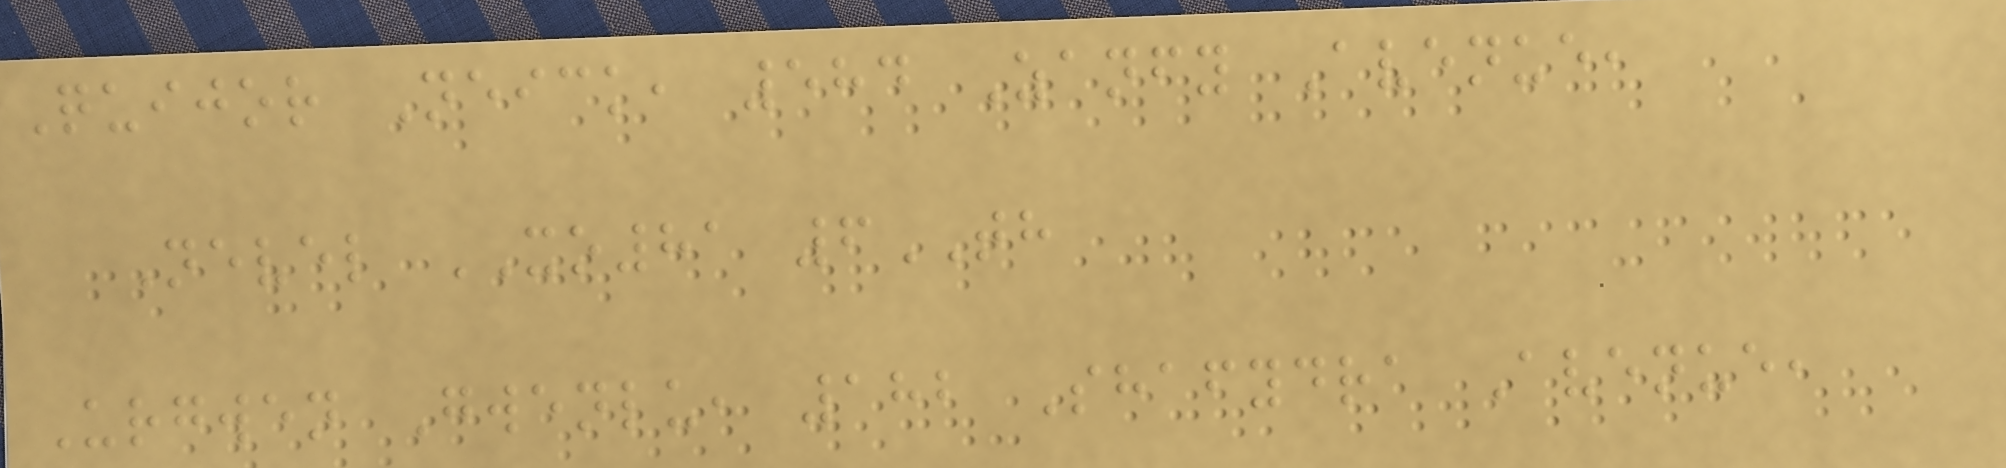Quijor Neick, 584 Zanfy Avenue,
Nevel XO81 6TH
Urgwen Gwenlu, 182 Shafydra Avenue,
